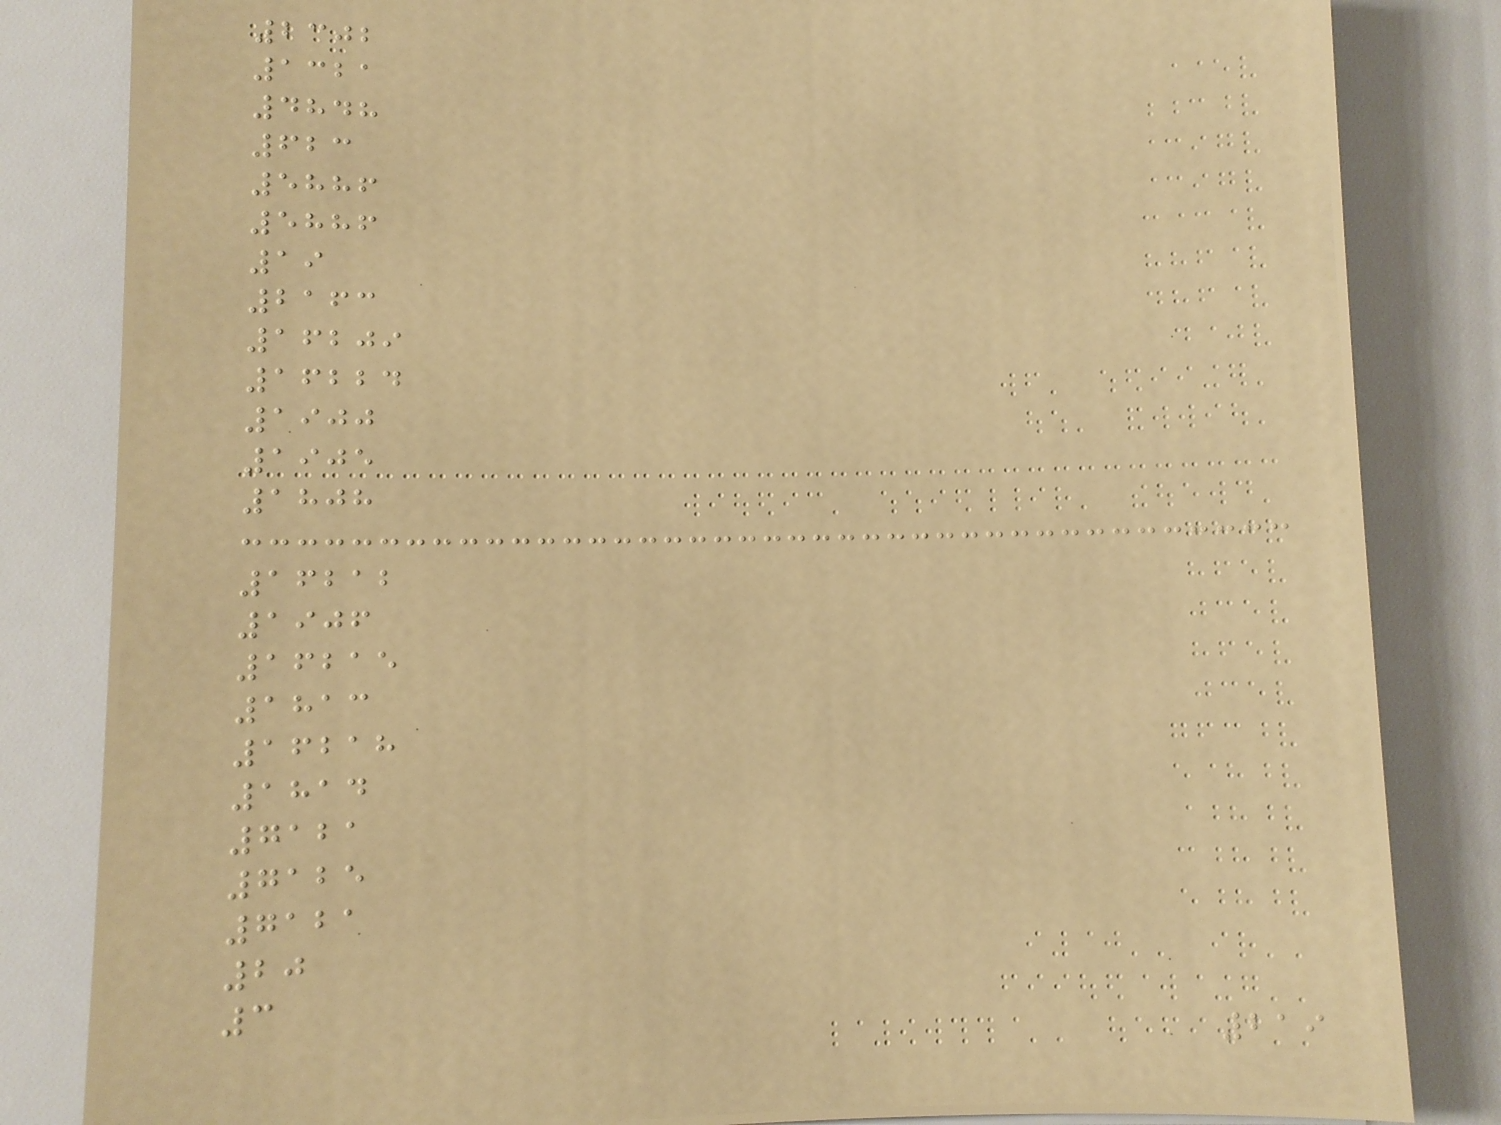2302
1321
4848
623
5886
5886
19
2163
16209
16224
1900
1905
1808
16212
1906
16215
1813
16218
1814
7121
7125
7121
20
3
219
